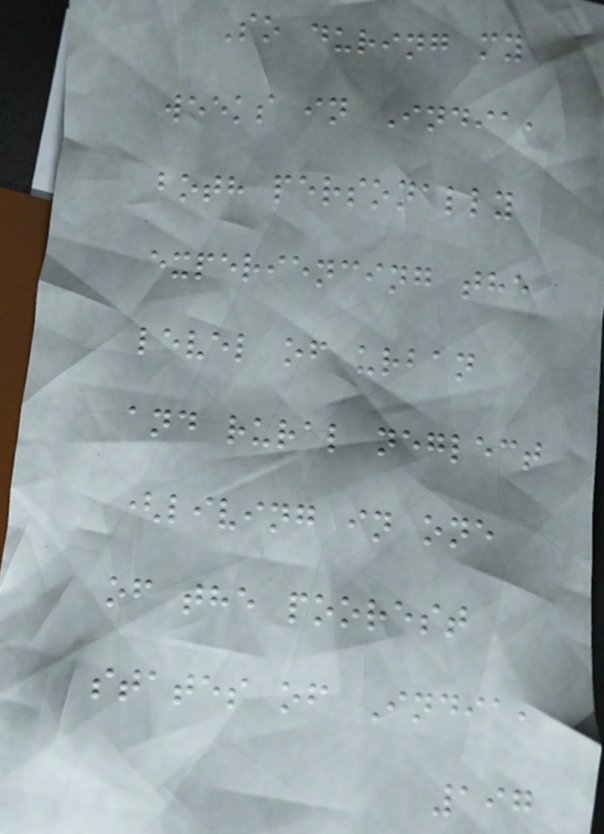So during my
weeks in India,
both personally
experiencing the
level of urban
and rural neglect
(living in one
of the poorest
states of India,
197
